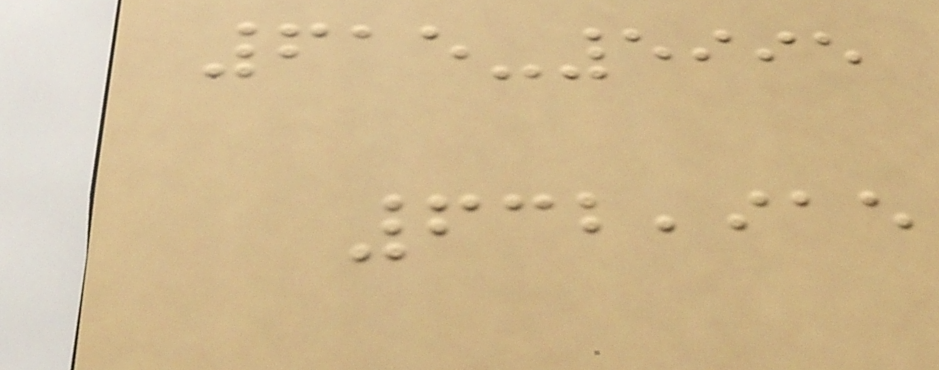615-5995
632,915
